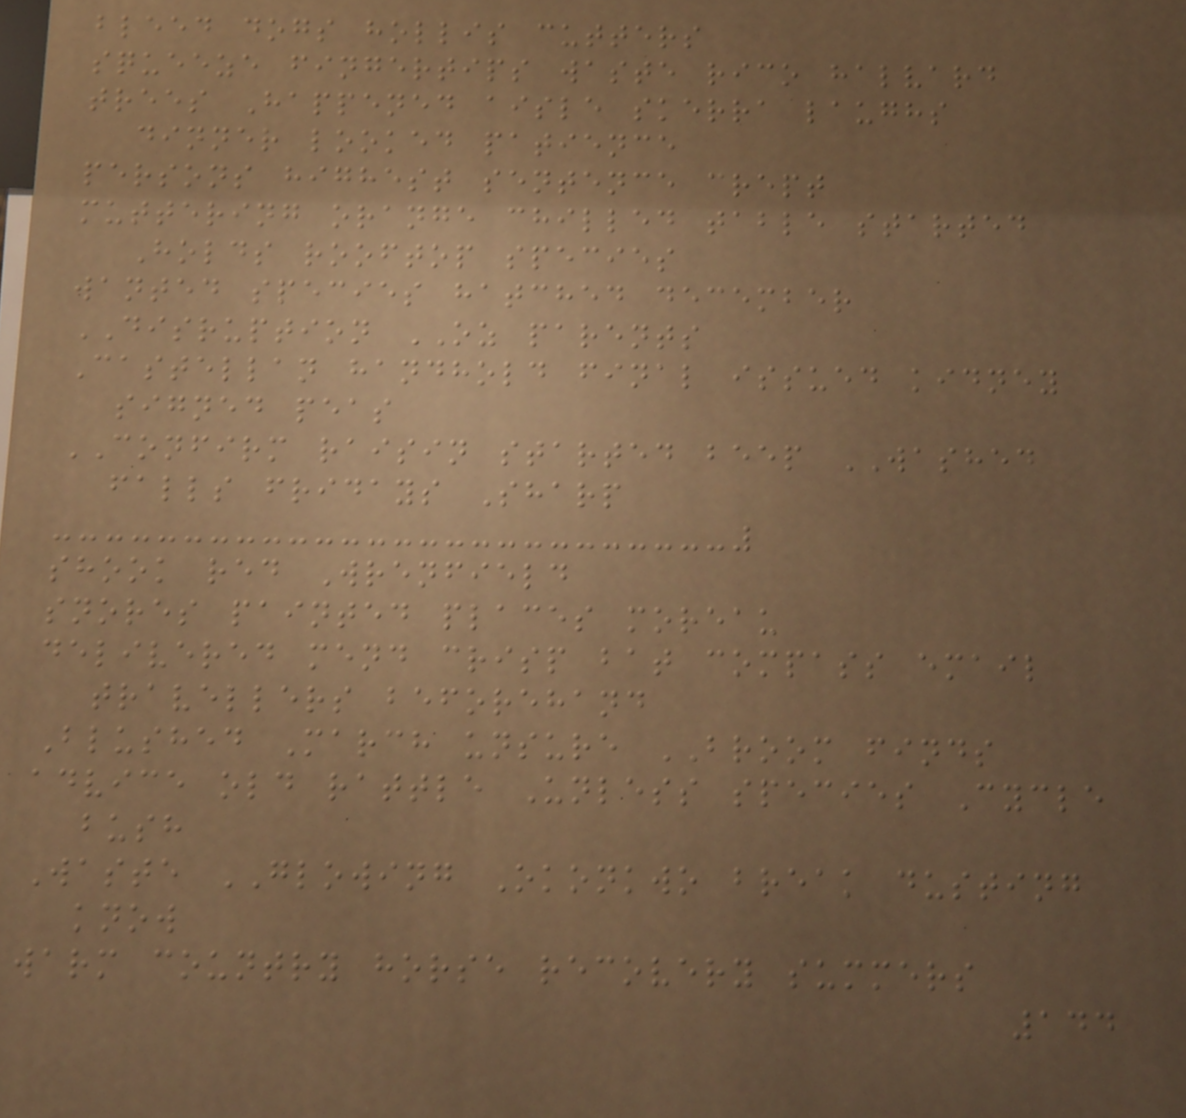bleed dogs hollis cutters
squeeze fingertips waste rico halvard
trees Happened aisle skerra laughs
dinner looked patience
persons highest sentence crept
muttering orange chilled table started
Holds rooftop species
wanted species hatched december
DISRUPTION OZ parents
Castellan handhold final issued kidney
signed peas
CONFIRM raisin started beep WASHED
falls fridays Sharp
shook red Wrenfield
snores painted places moreau
delivered mend crisp bat compass email
travellers beforehand
Blushed March unsure BROOM finds
advice old rattle Unless species Cycle
bush
Waste GLOWING Okonkwo break dusting
know
warm country horse recovery summers
144
